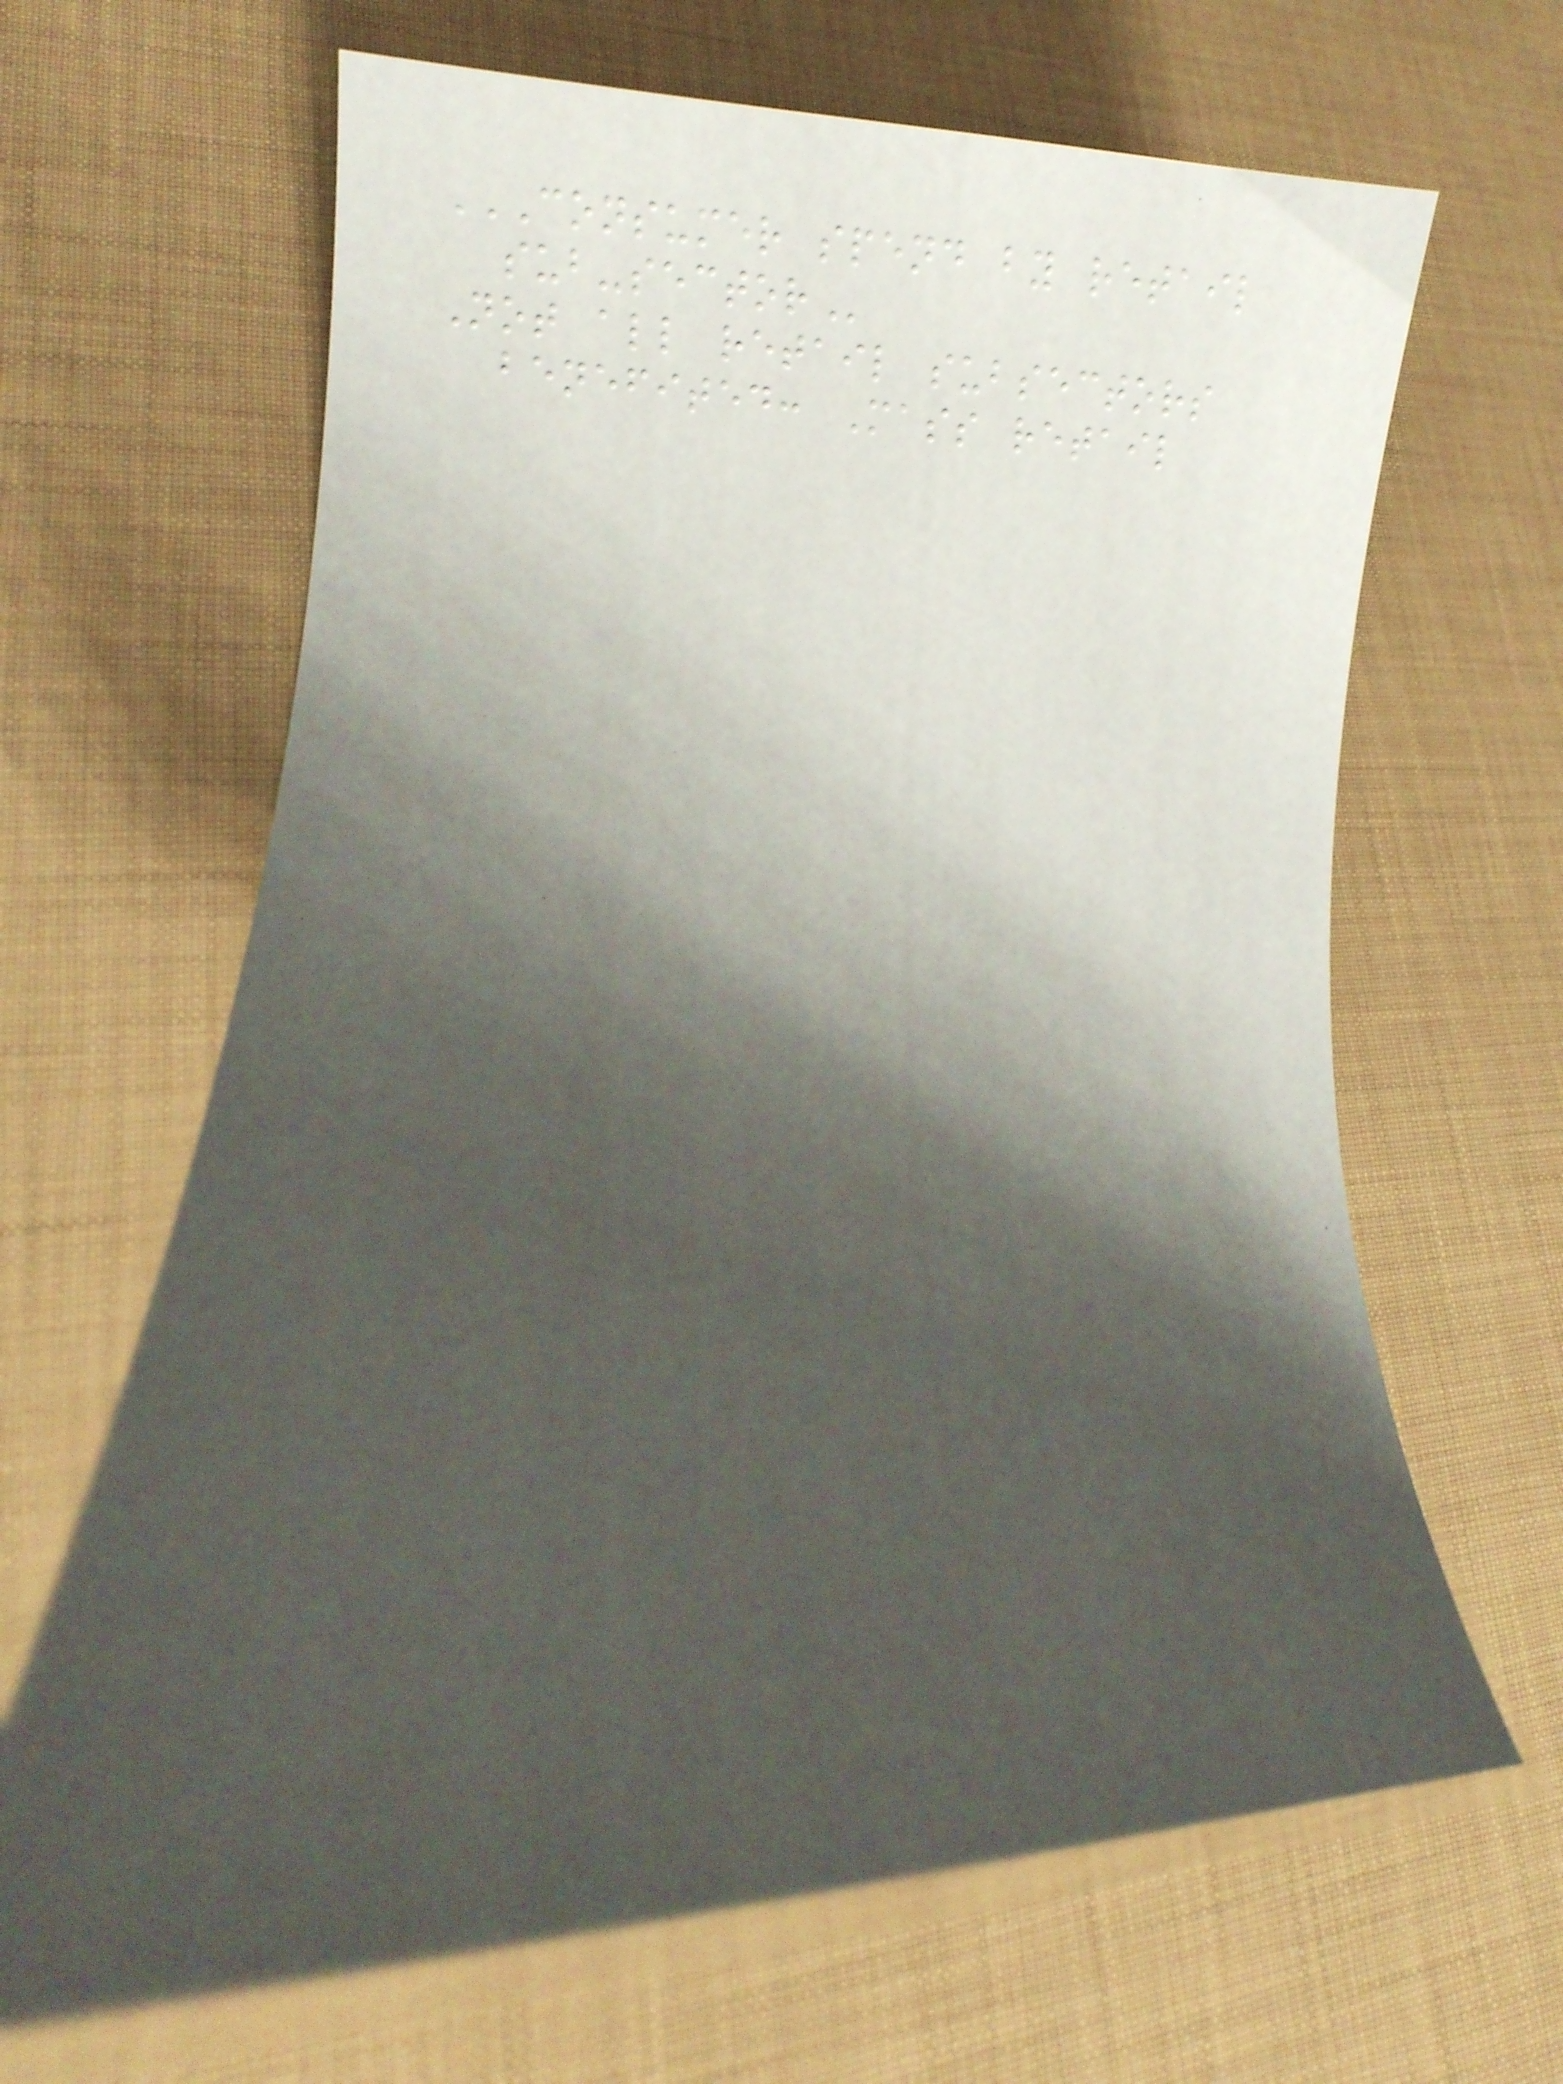CONSUMER SPEND BY RETAIL
SUB-SECTOR
Not all retail subsectors
benefited: Mass retail
